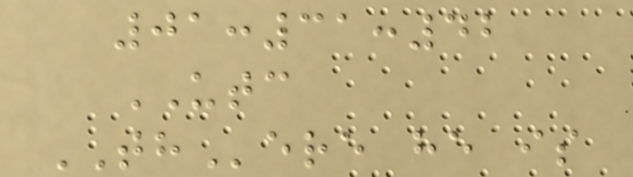01:31:42
UTC
THere he is
